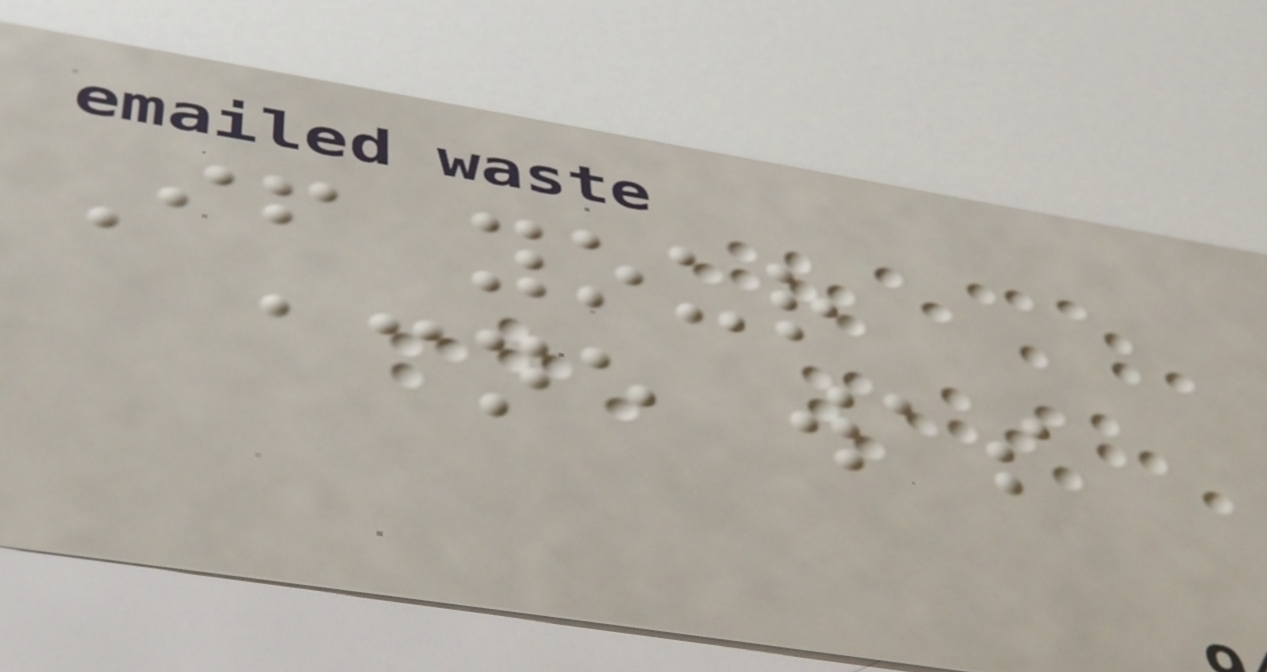If your
acne was
